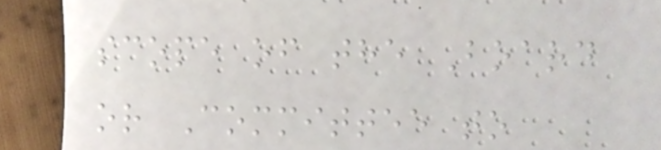scope of the Board
or Committee to
